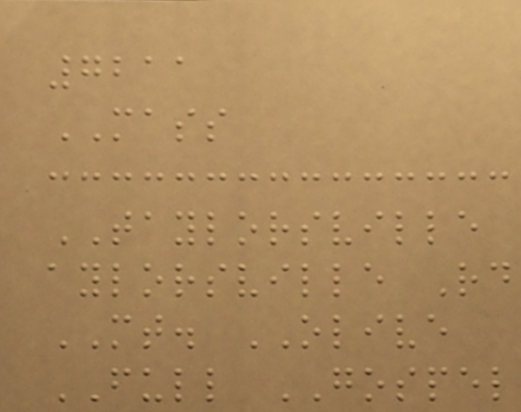7211
MASS
TAYLORSVILLE
aylorsville Rd
MT. OLIVE
FULL GOSPEL
